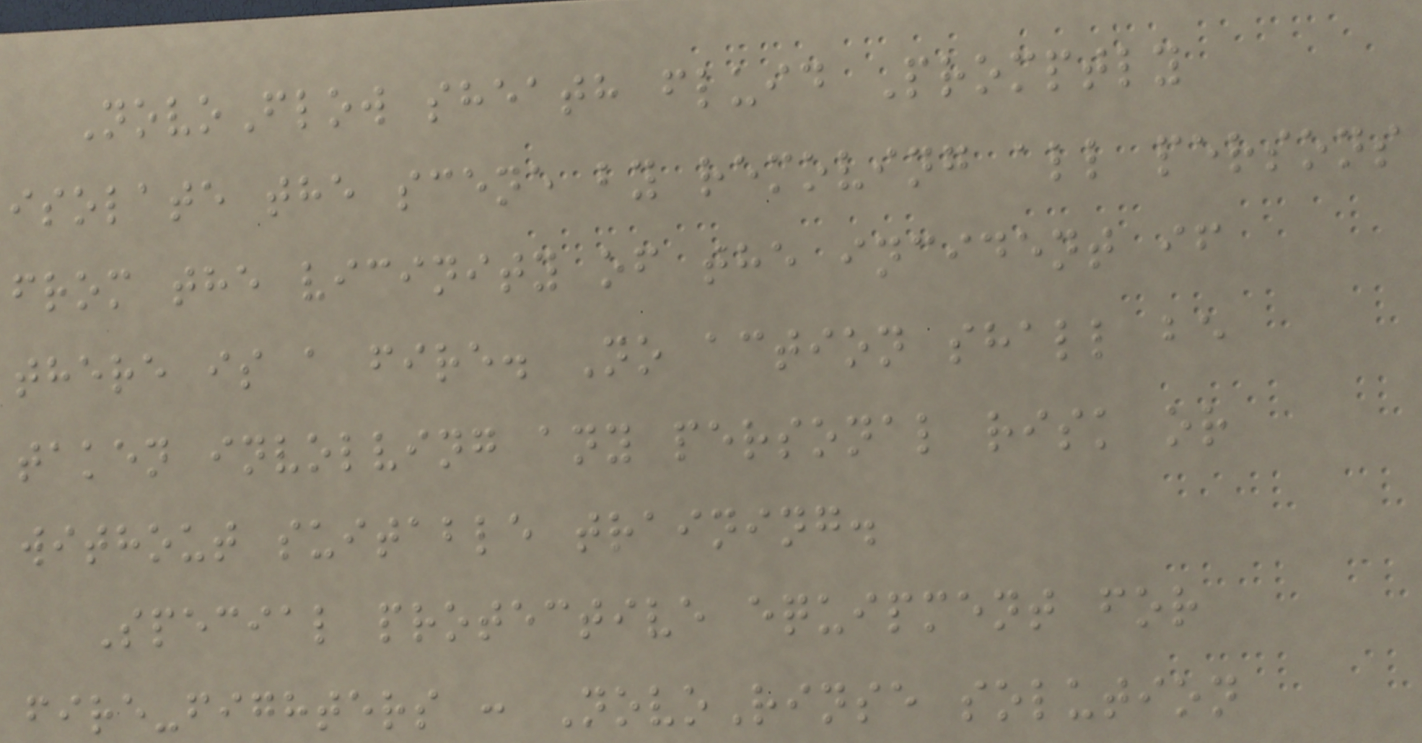NovoFlow sheath fluid Promptly
isolate the scene by removing all persons
from the vicinity of the incident if
there is a fire. No action shall be
taken involving any personal risk or
without suitable training.
Special protective equipment for
fire-fighters : NovoRinse solution
